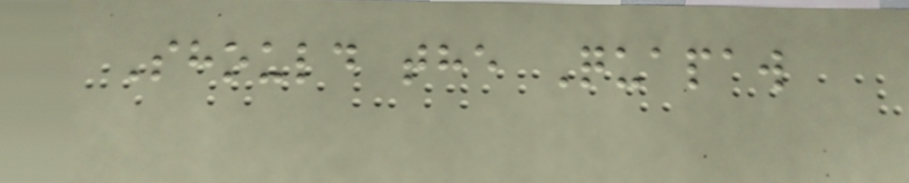Should the Quapaw
